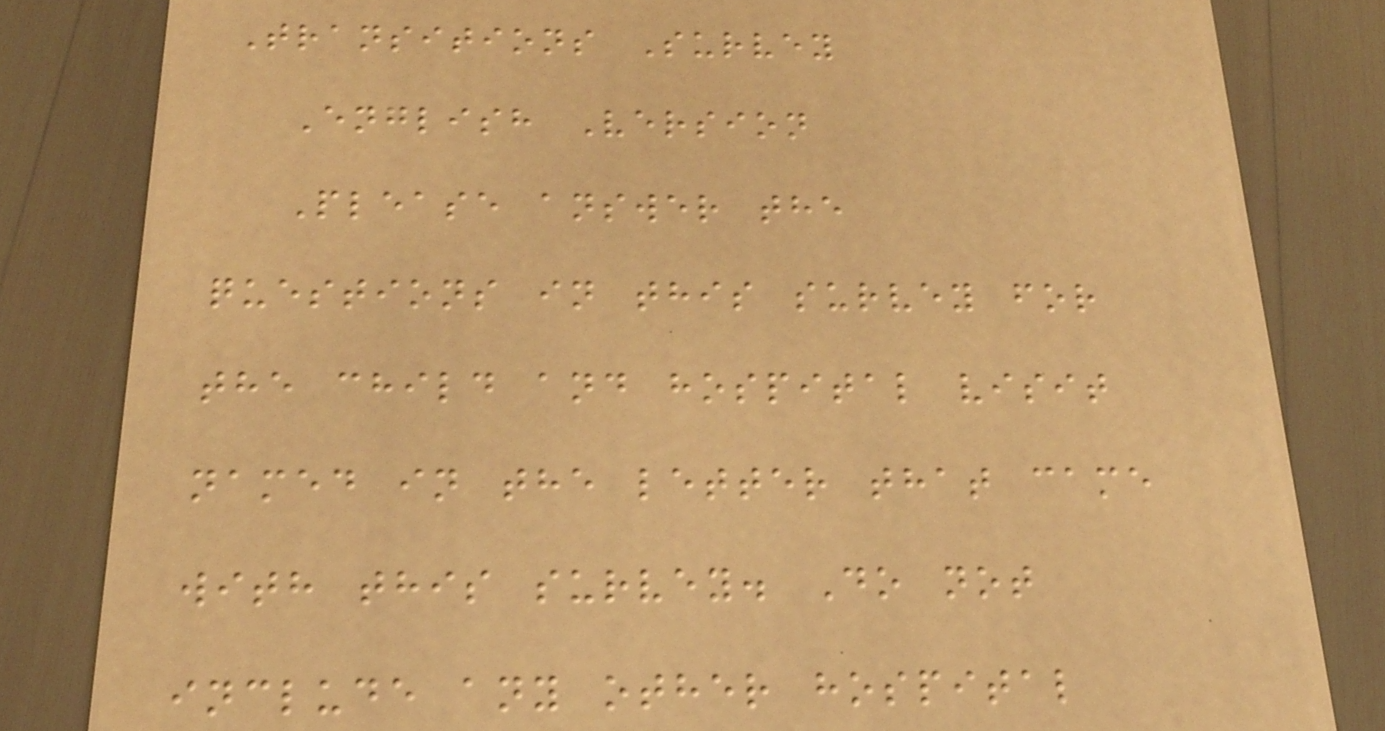Transitions Survey
English Version
Please answer the
questions in this survey for
the child and hospital visit
named in the letter that came
with this survey. Do not
include any other hospital
